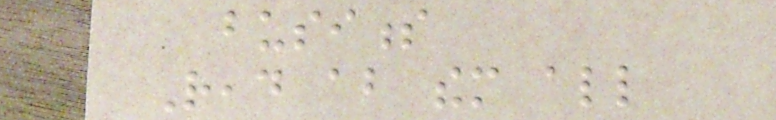business
Read about them all
